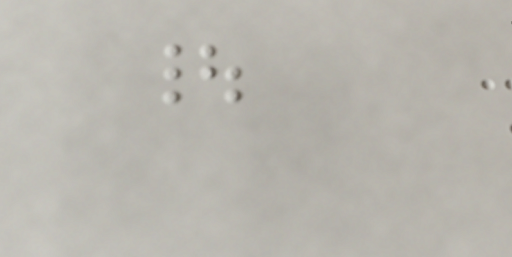|
